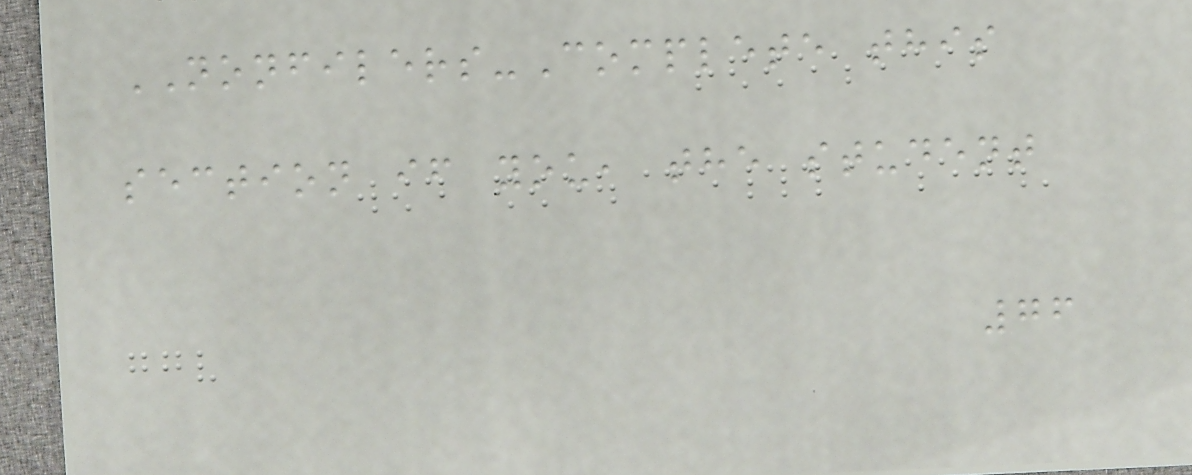NONFILERS-Complete this
section if you, the student
76
